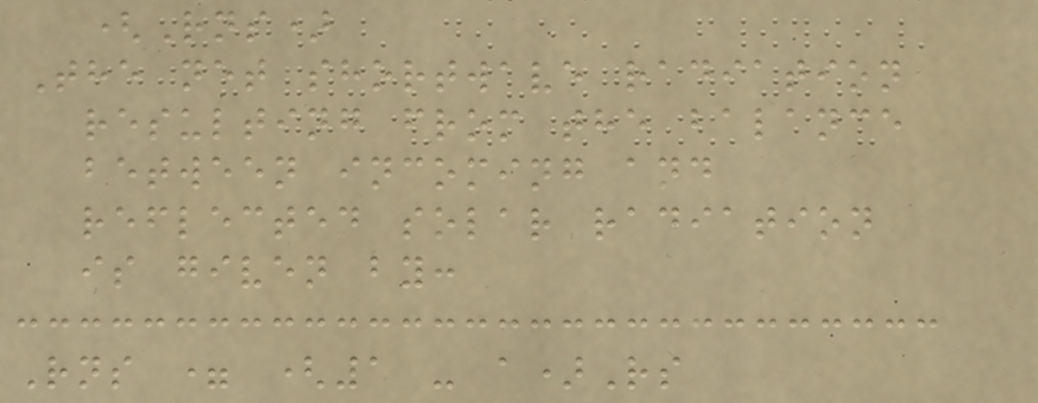(Rns)
The net shortwave radiation
resulting from the balance
between incoming and
reflected solar radiation
is given by:
Rns = (1 - a)Rs
